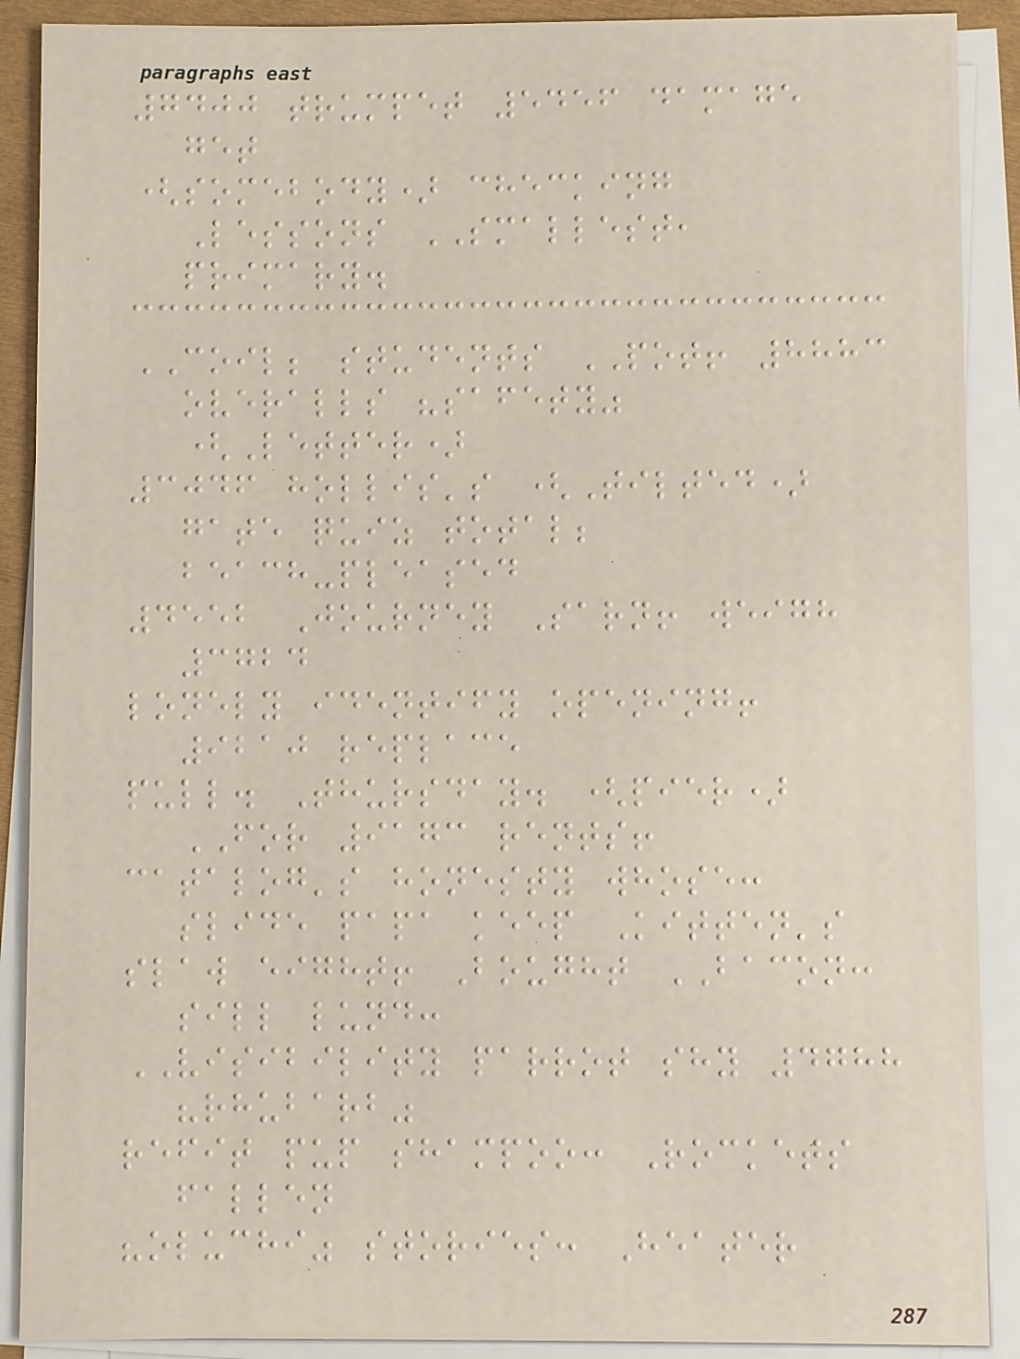7400 trumpet 5456 damage
get
(somebody) checking
Lessons SMALLEST,
primary.
COIL; students POT! 8883
overalls "safety"
(Letter)
3046 hollis's (Tilted)
gate quiz total;
beach-pleased
4552 Journey Sarn! weigh
3724
lonely identify opening!
9210 replace
pull. Thursday. (pier)
FOR 9173 rents!
catalog's honesty whose:
slide papa keep Kitten's
slaw eight! Bought BACON:
sill lund:
VISIBILITY parrot shy 4788
"rhubarb"
refit pup shampoo: Rockets
fallen
"oluchi" stories: Heater
